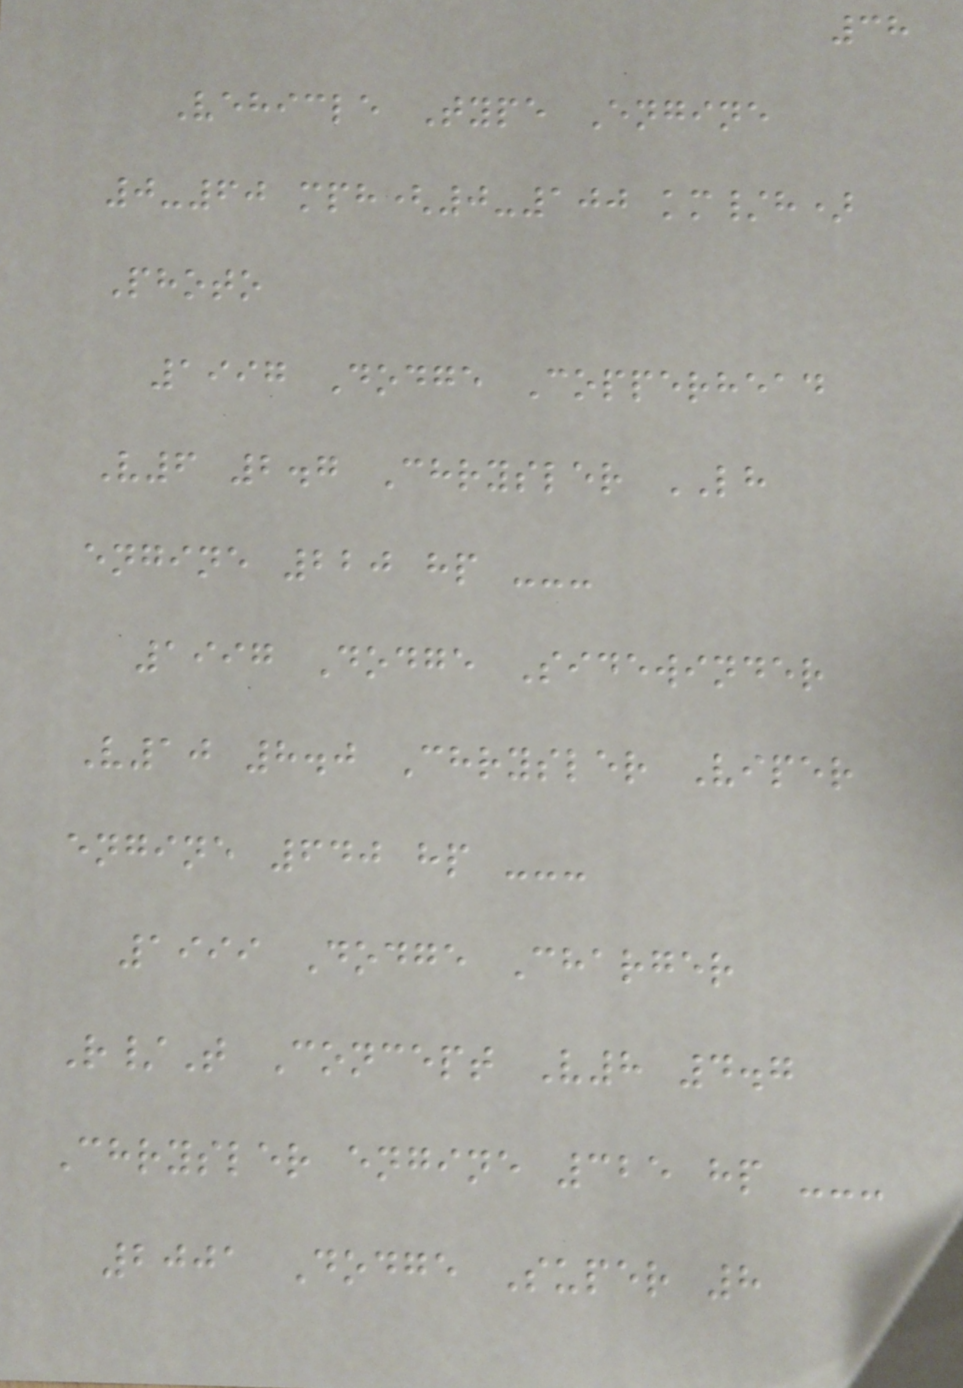38
Vehicle Type Engine
0-60 mph(0-100 km/h)
Photo
1997 Dodge Copperhead
V6 2.7 Chrysler LH
engine 220 hp ---
1997 Dodge Sidewinder
V10 8.0 Chrysler Viper
engine 640 hp ---
1999 Dodge Charger
R/T Concept V8 4.7
Chrysler engine 325 hp ---
2001 Dodge Super 8
